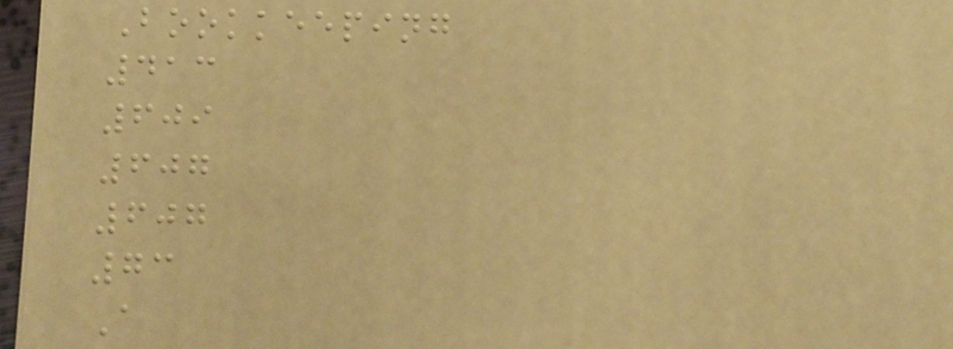Bookkeeping
413
609
607
607
73
A
